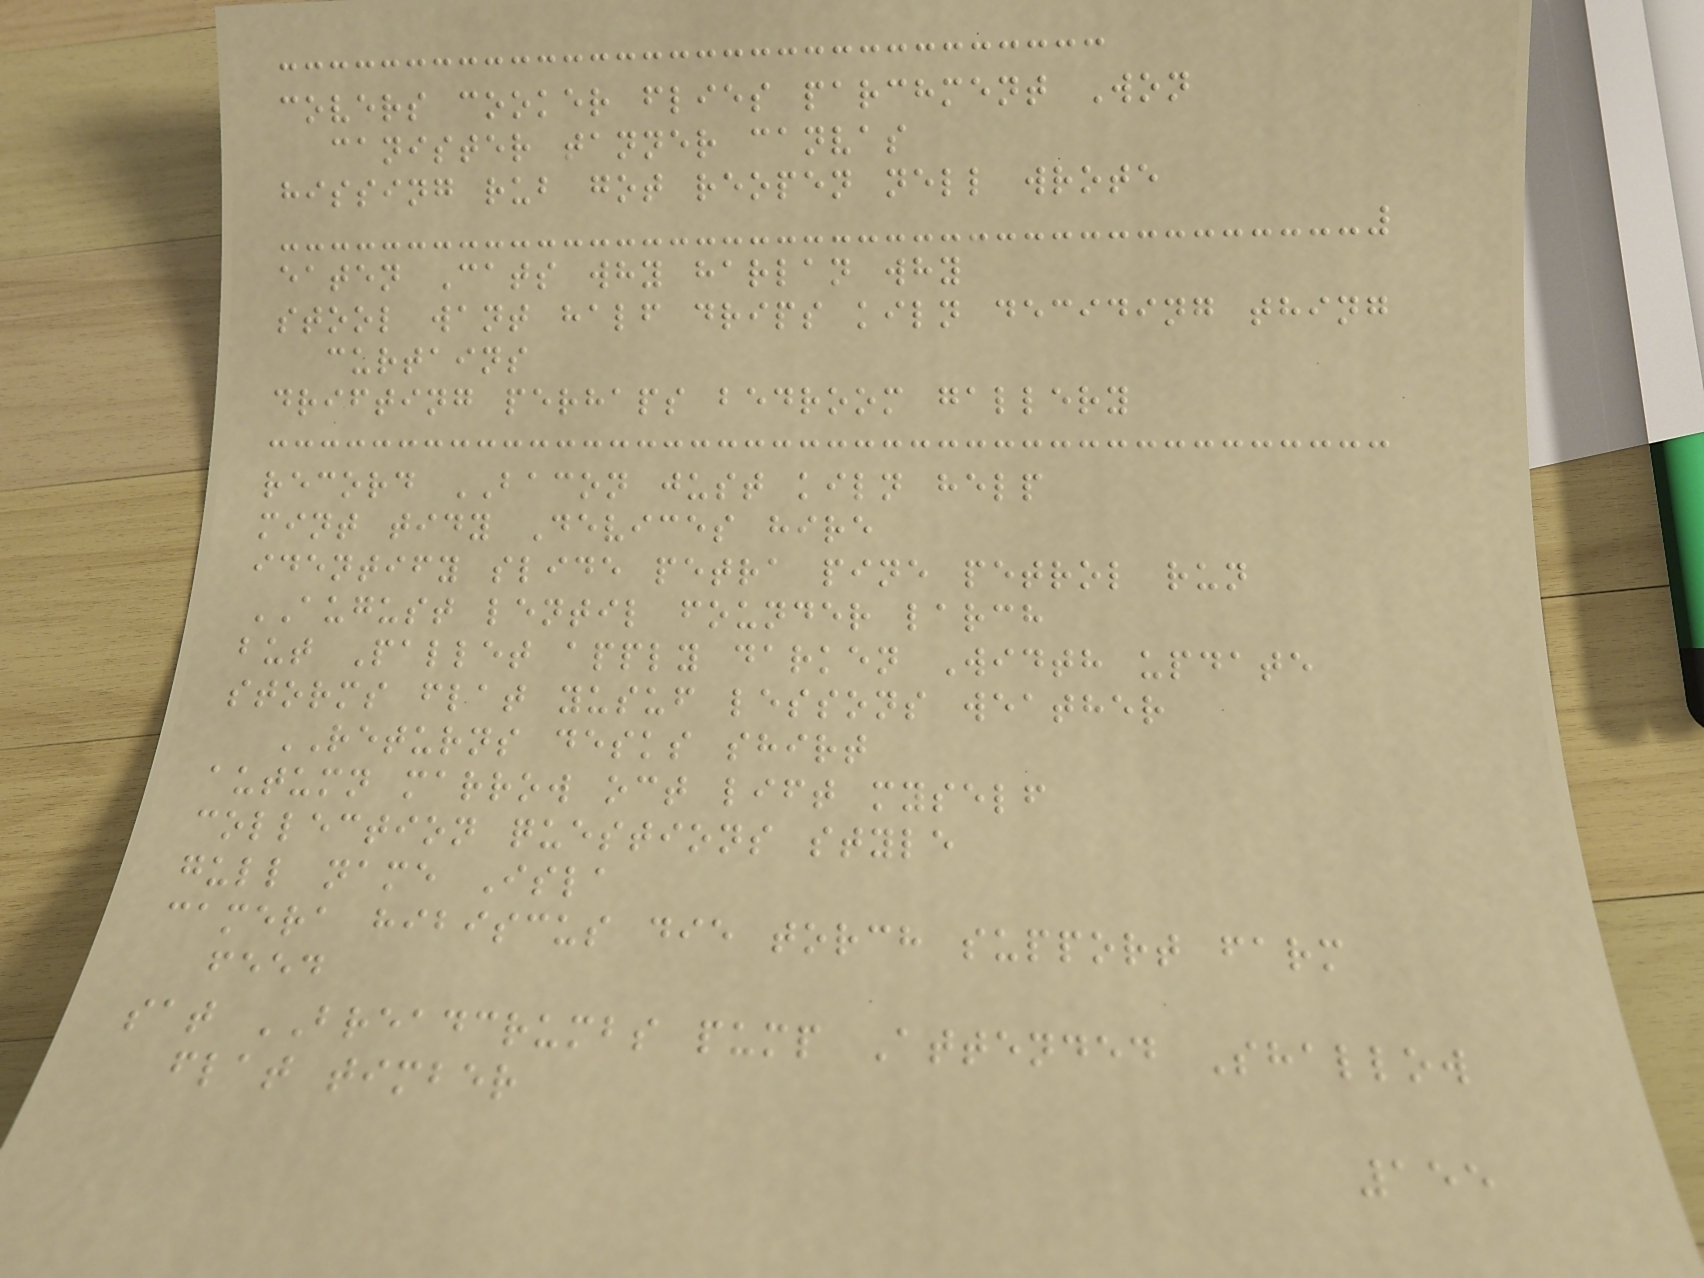covers cooker flies parchment Won
canister tanner canvas
hissing rub got reopen nell wrote
eaten Cats why harlan why
stool want half drips kiln deciding thing
curtains
drifting perhaps bedroom gallery
record BACON just kiln help
mint tidy Devices hire
identify slide petra pine petrol run
AUGUST lentil founder larch
but Pallet apply darken Width update
storms flat yusuf lessons weather
RETURNS desks shirt
autumn marrow oct lift myself
collection questions style
gull name Isla
camera hibiscus die torch support farm
feed
sat BREADCRUMBS pump Attended Shallow
flat timber
155
